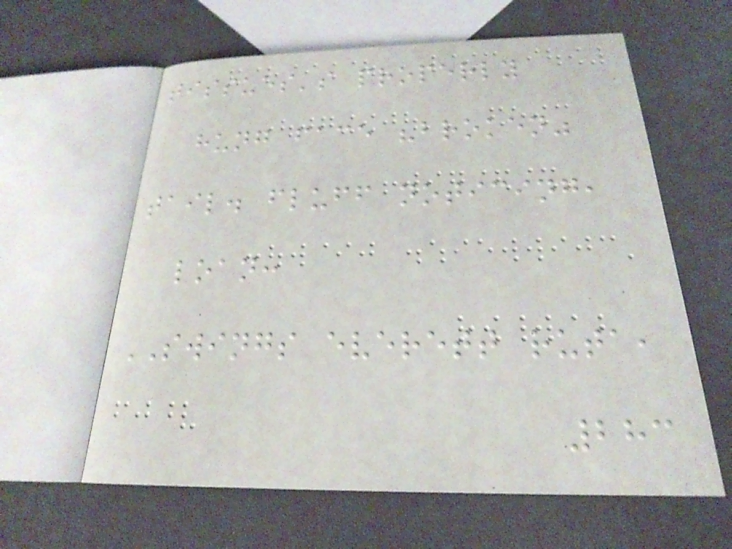tissues's properly
hung face "broken"
tail. fluff noticing,
loan:
SWINGS everett ruta,
283
